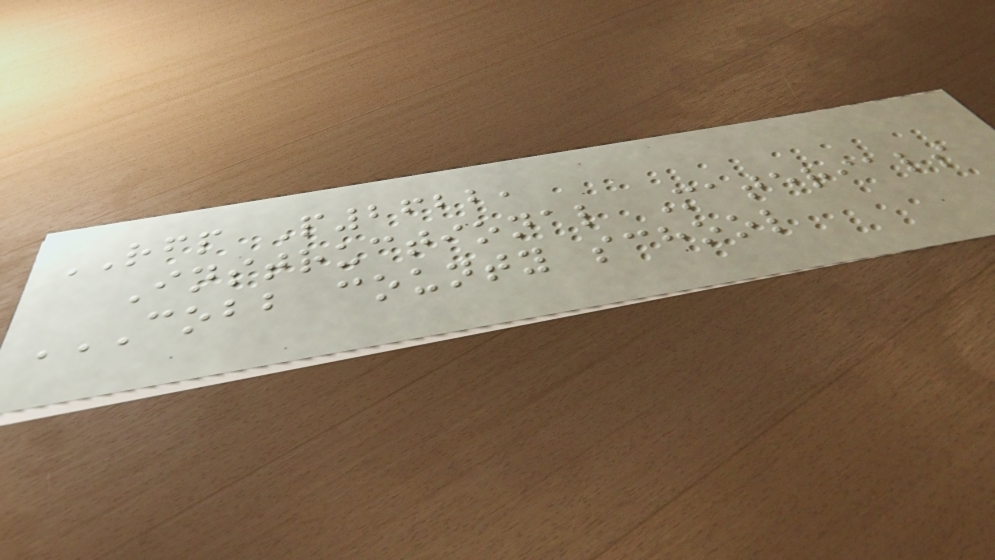RFP P2622,
Instructional Materials
COBB COUNTY SCHOOL
